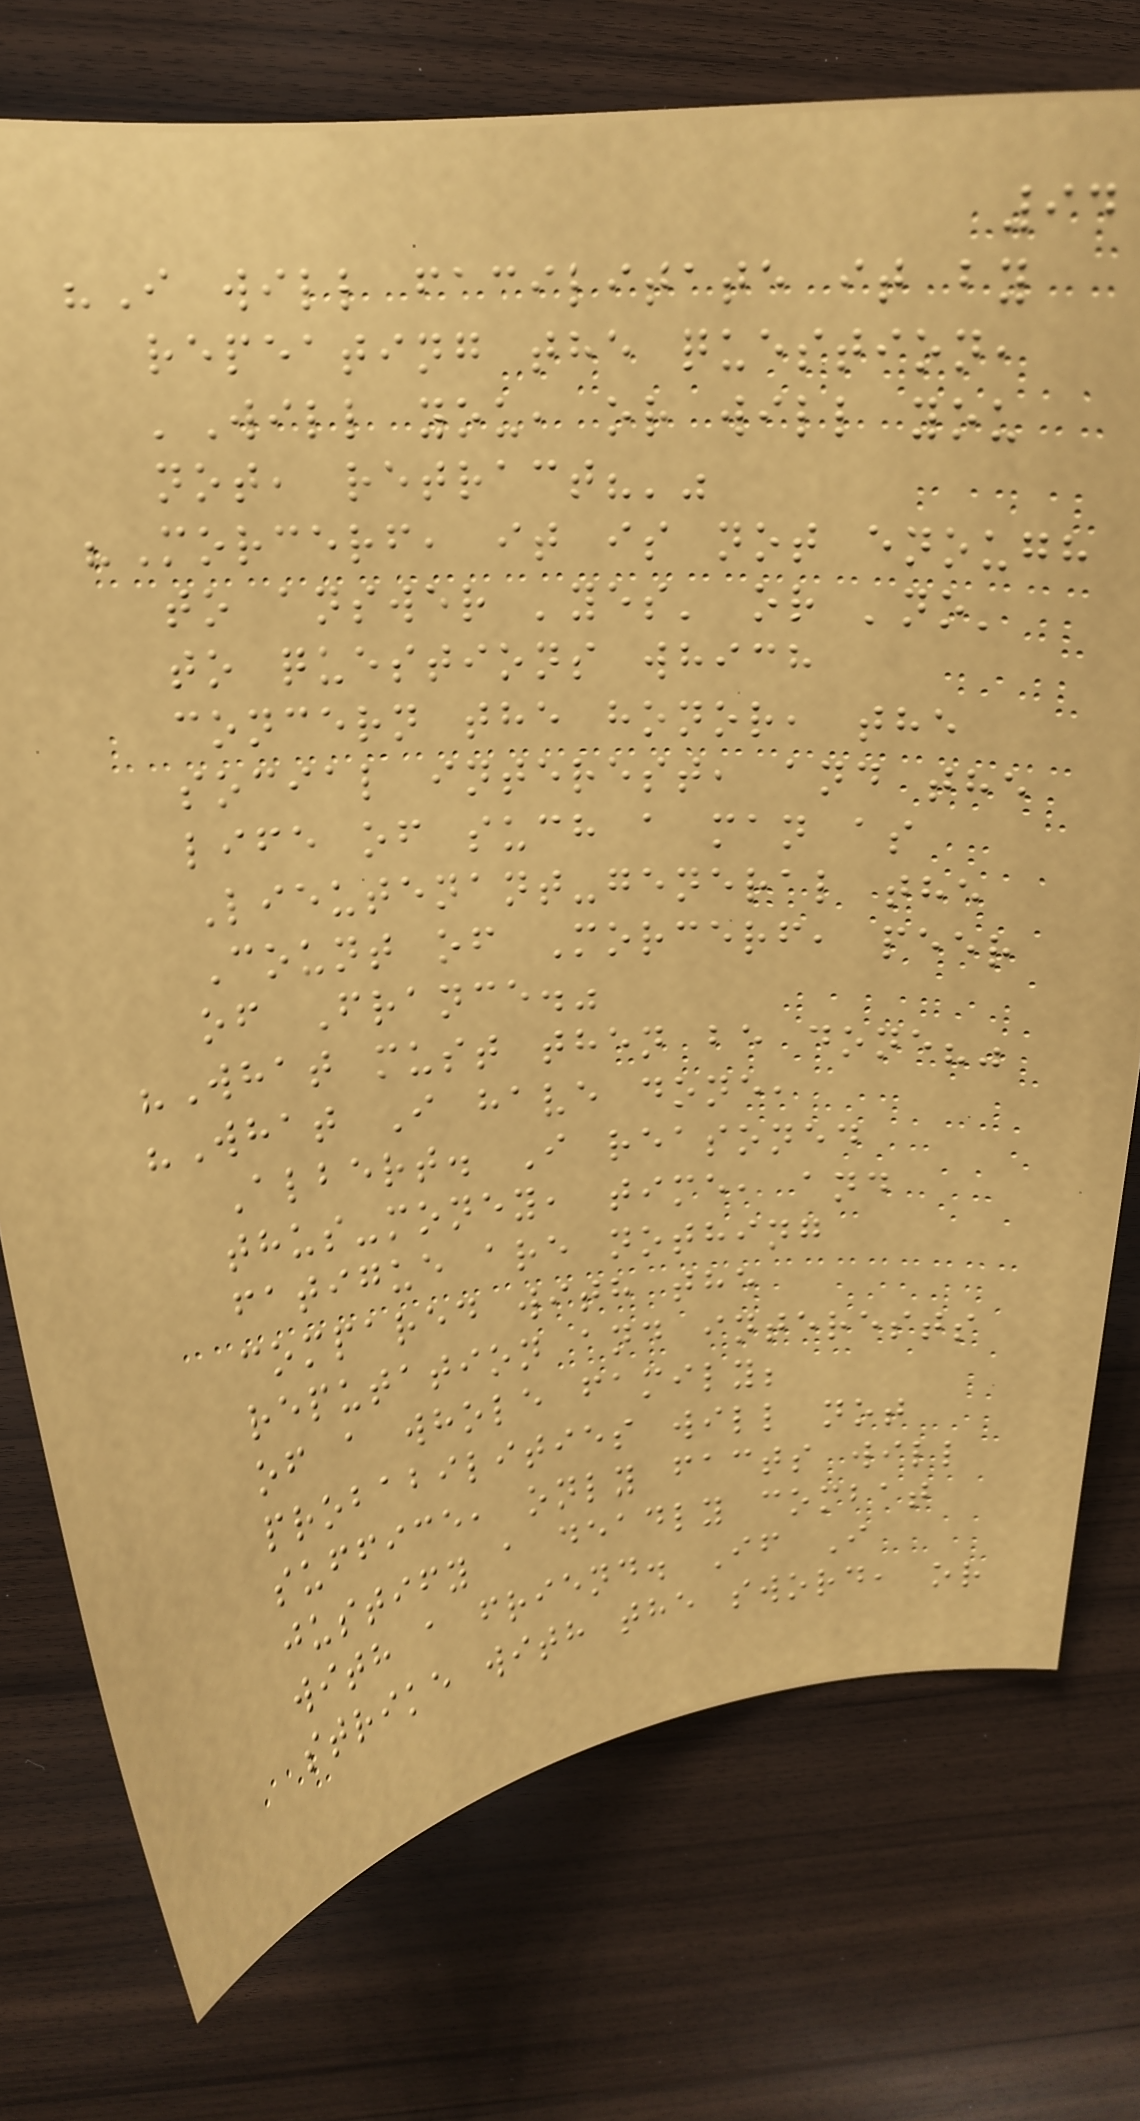94
"I will facilitate it by
repeating the question,
'Will you, or will you
not, retract?'"
"Morcerf, it is not enough
to answer 'yes' or 'no'
to questions which
concern the honor, the
social interest, and the
life of such a man as
Lieutenant-general the
Count of Morcerf, peer
of France."
"What must then be done?"
"What I have done,
Albert. I reasoned
thus-money, time, and
fatigue are nothing
compared with the
reputation and interests
of a whole family;
probabilities will not
suffice, only facts will
justify a deadly combat
with a friend. If I
strike with the sword, or
